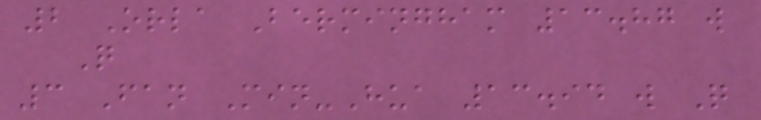2 Orla Bermingham 13.87 w
Q
3 Fan Min-Hua 13.94 w Q
